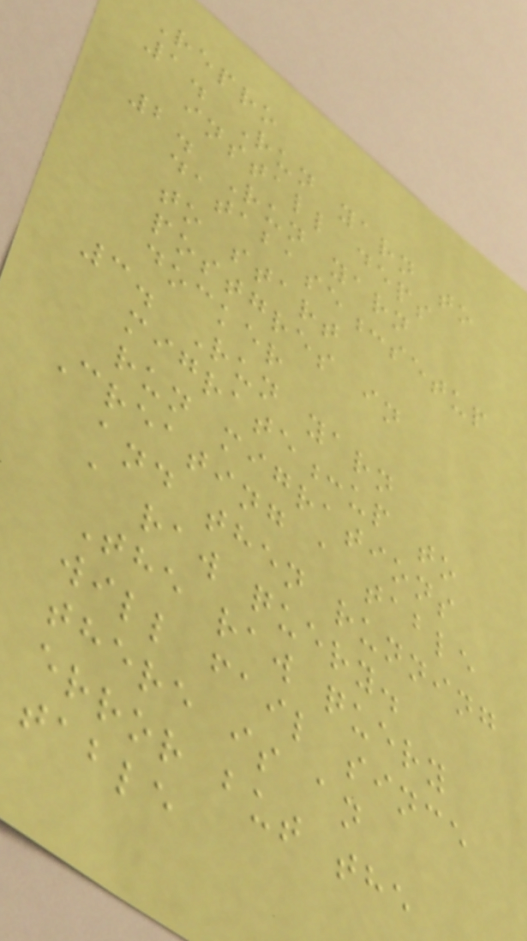Repro
1. Run yarn to
install deps
2. Run yarn
database:setup
to start
postgres in
docker
3. Run yarn
migrate:up to
run migrations
Creating a table
and then running
a raw query.
The raw query
will fail since
there is an
error but the
table
